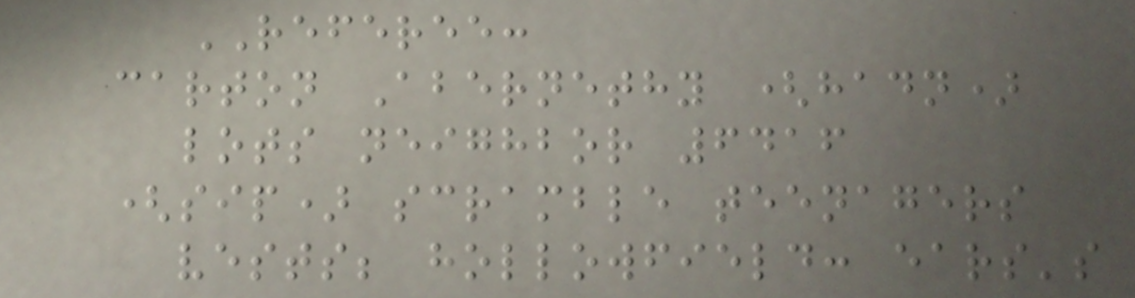REFEREE:
carton Abernethy (hadn)
lots neighbor 6416
(sip) scramble teenagers
vests; hollowfield: ears's
